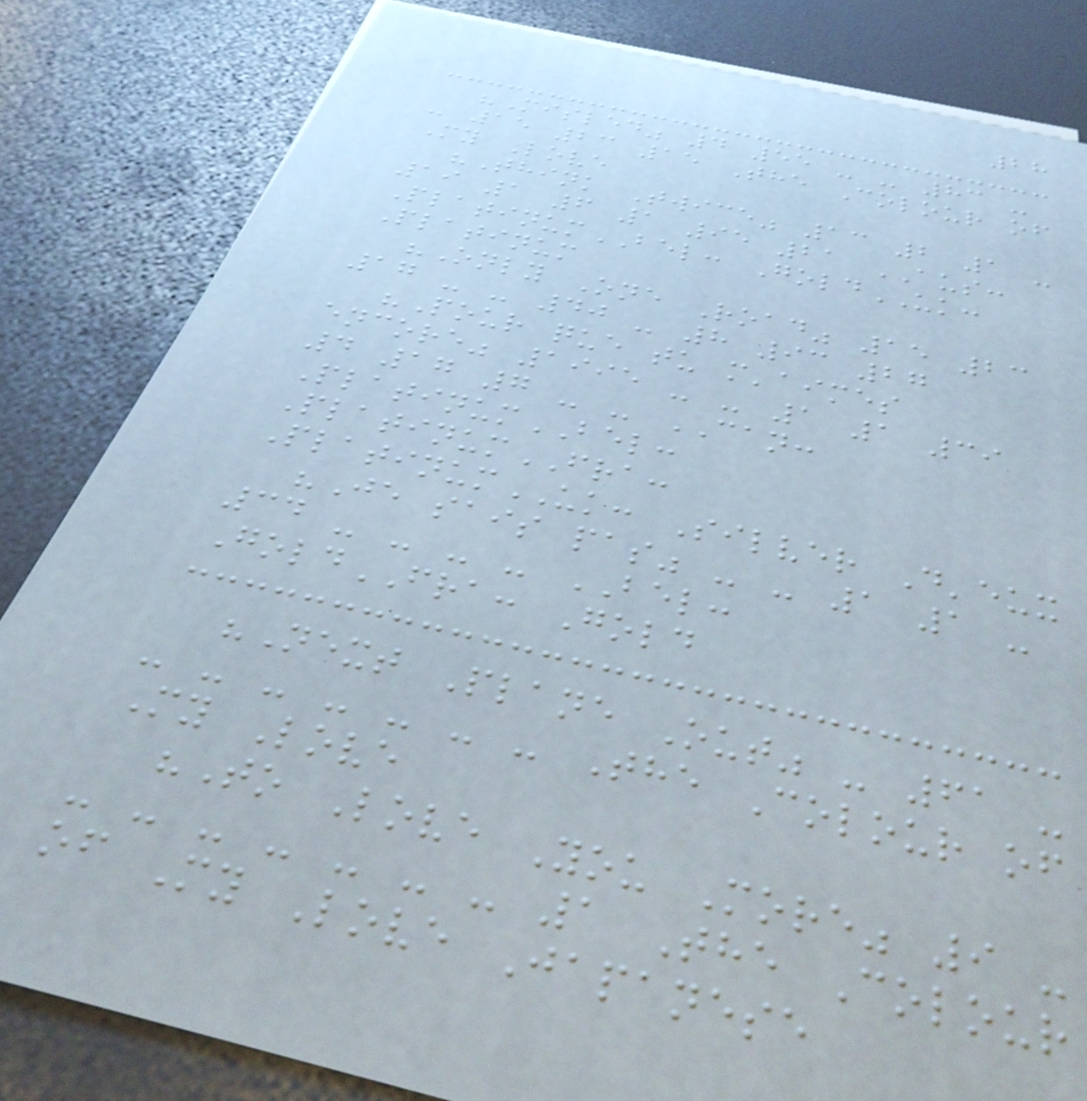28
"Misled" 4 55 - - 83 -
- 15 23 15 The Colour of
My Love
"Think Twice" 13 2 1 -
19 1 6 1 95 21 AUS:
PlatinumBEL: GoldUK:
Platinum
"Only One Road" 15 23
17 - - 40 - 8 93 27
"Pour que tu m'aimes
encore" 1995 - - 1 1 39
4 17 7 - - CAN:
PlatinumBEL:
PlatinumFRA:
PlatinumUK: Silver D'eux
"Je sais pas" - - 1 1 -
34 - - - - BEL:
GoldFRA: Gold
"Next Plane Out" - 61 -
- - - - - - - The Colour of
My Love
"To Love You More" 9 -
- - - - - - - 1 The Colour
of My Love Japanese
